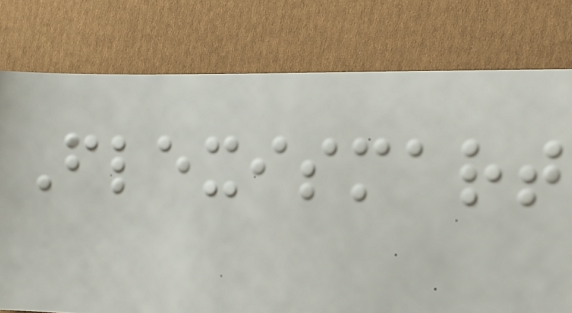Flexismart
